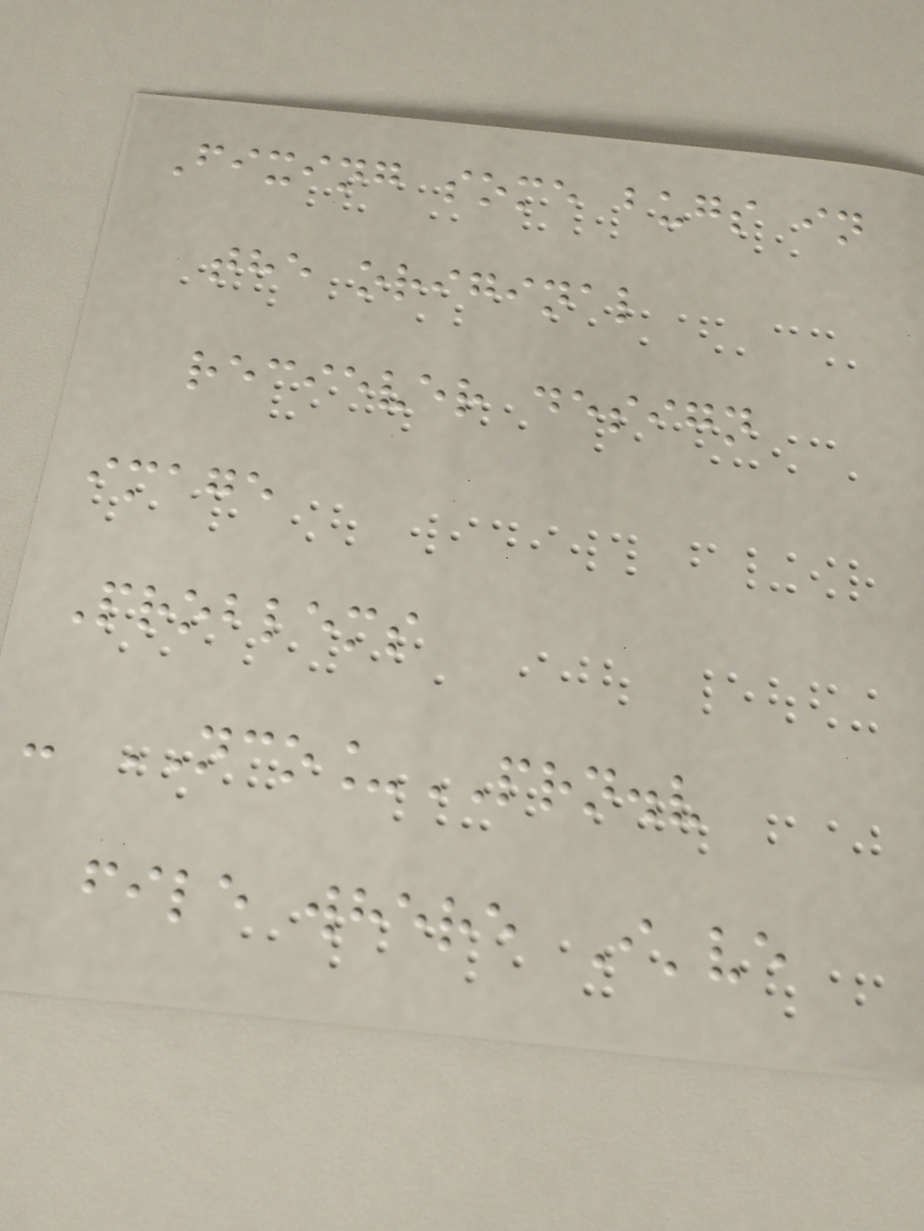Fixing some bugs in
the original
reciever design
image
Problems
- NCO_PRN.v
file where I've
